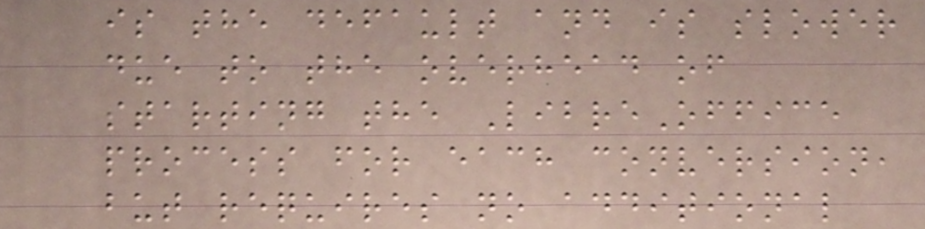is the default and is slower
due to the overhead of
starting the LibreOffice
process for each conversion,
but requires no additional
